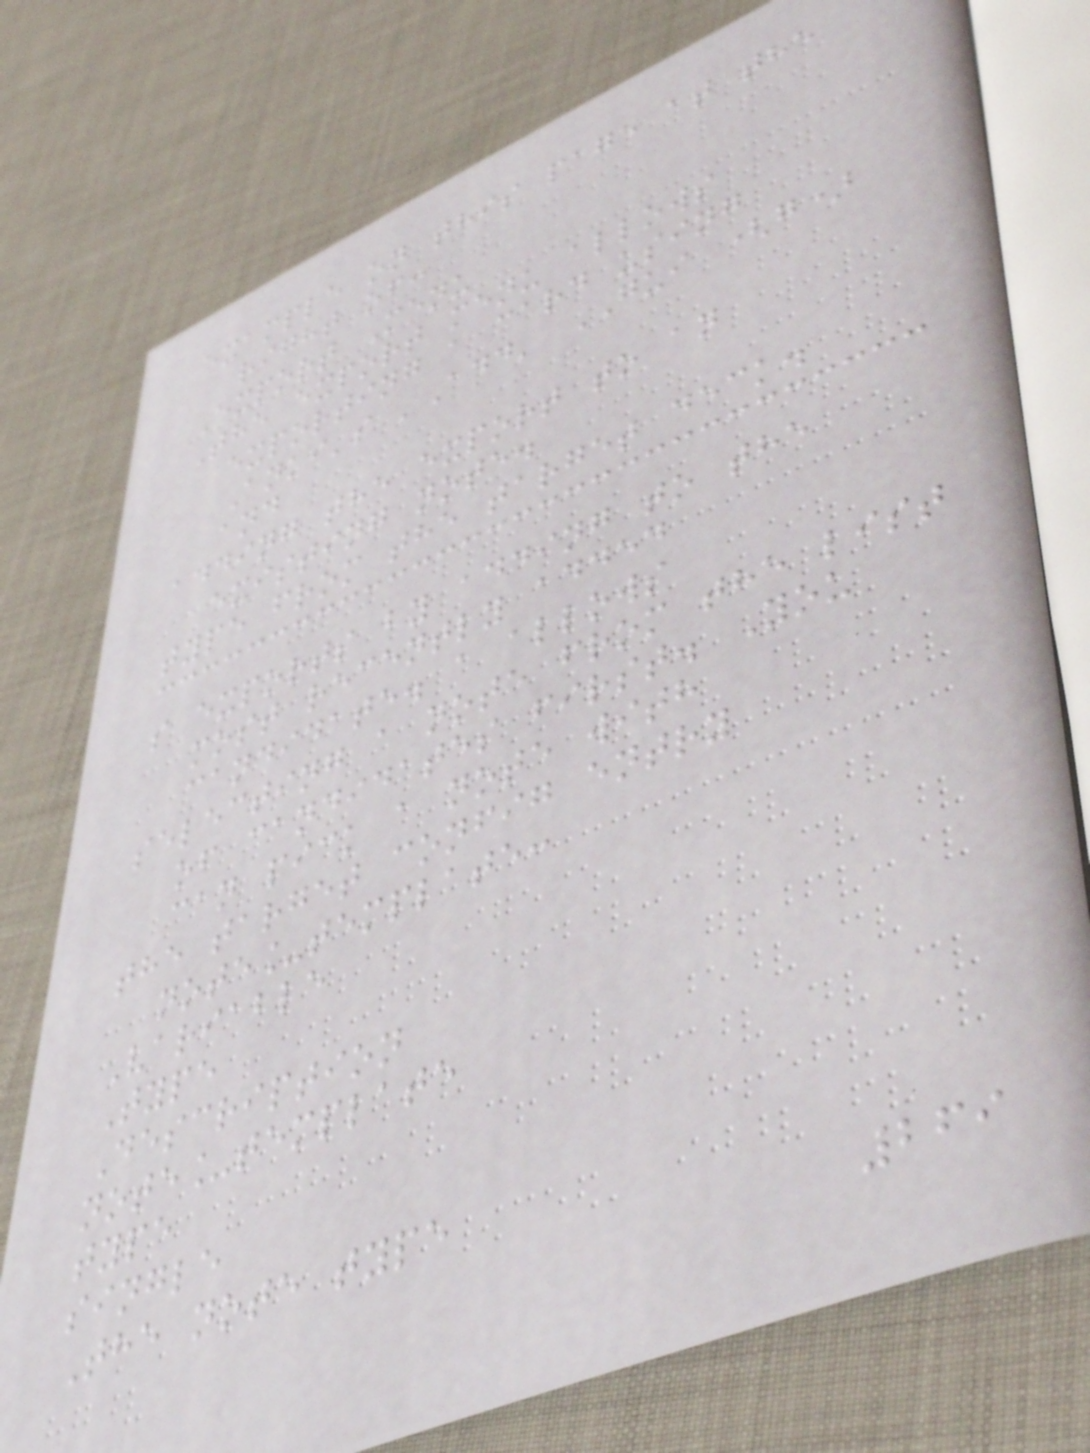example on this page at the
right of:
Export Menu
The export menu allows
exporting a card using
Anki's 'Add' GUI (g)
and
adding the export to an
existing note.
type from the target deck.
s exports by adding to the
most recently added
candidate. a allows
selecting a note from the list
of candidates first. You
can pick a note with
the target config entry
note_template:
Variable
Type
Description
note_template
type
single
The note type
269
